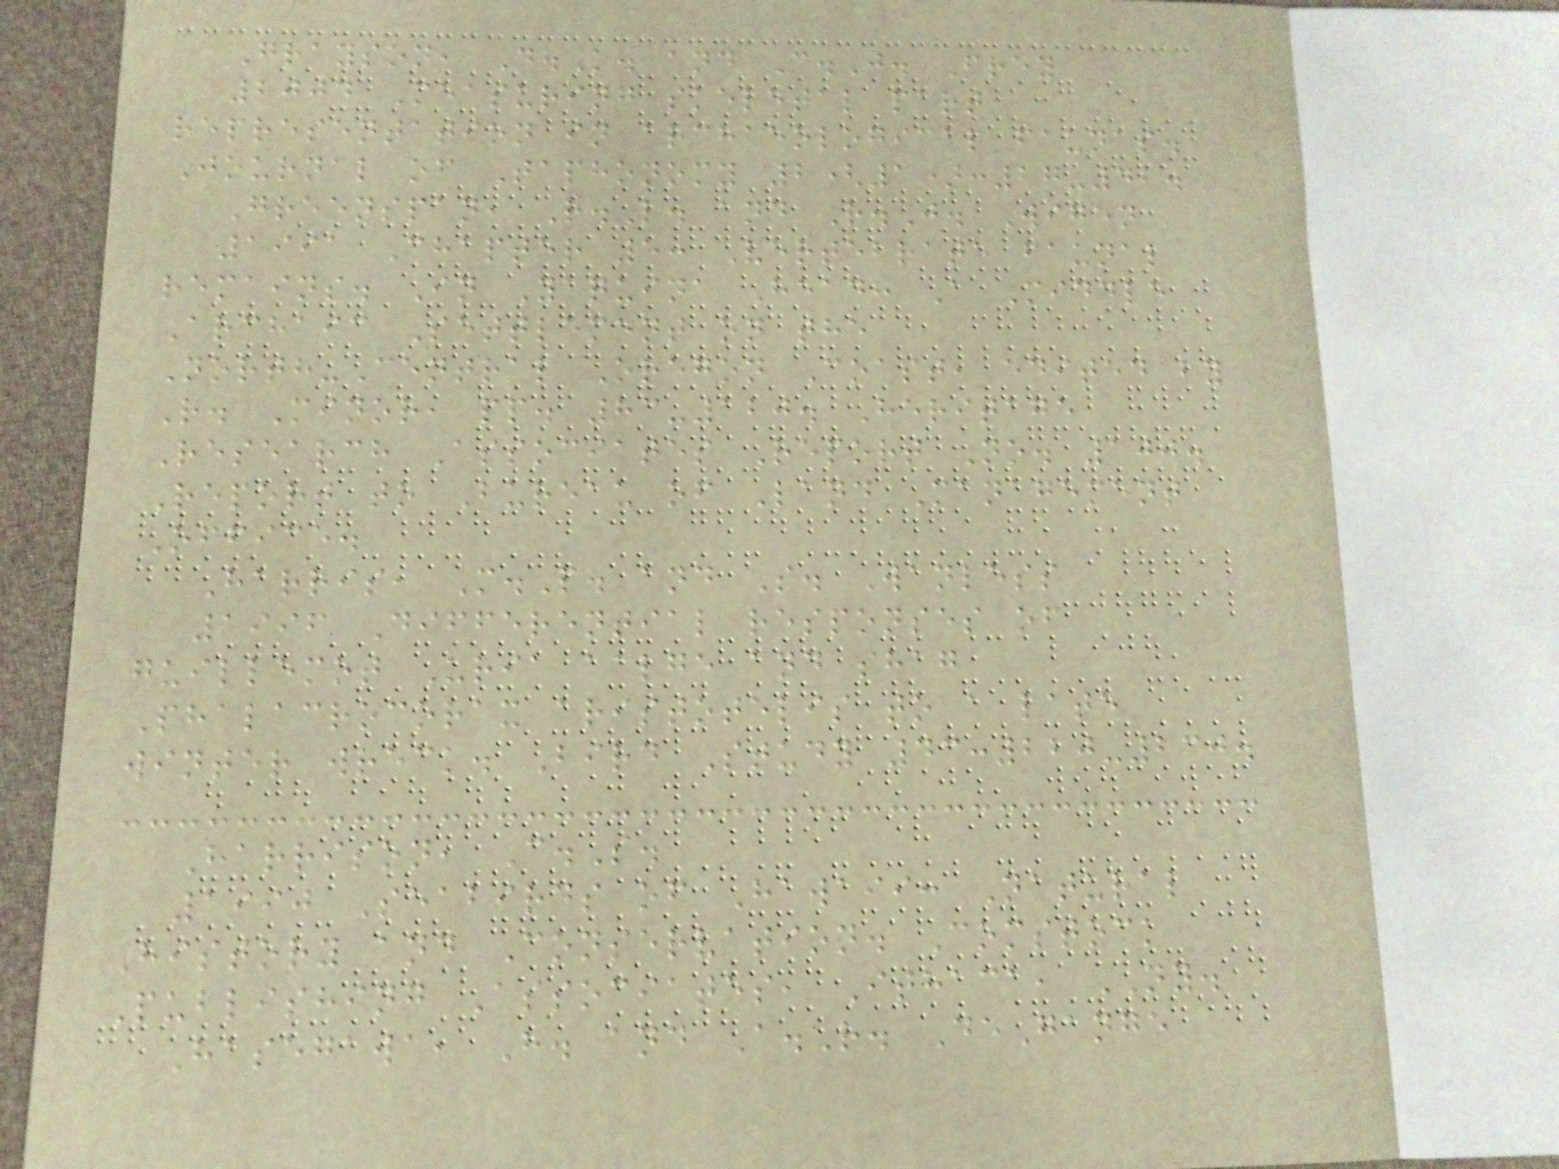Grayson, D.K. and C.J. Frey
2004 Measuring skeletal part
representation in archaeological faunas.
Journal of Taphonomy 2(1):27-42.
Greenspan, R.L. and R.J. Wigen
1991 Chapter 5: Vertebrate faunal
remains. In Yaquina Head: A Middle
Archaic Settlement on the
North-Central Oregon Coast, edited by
R. Minor, pp. 83-120. Heritage
Research Associates Report No. 100.
Report to Bureau of Land Management
Office.
Harris, M.P. and S. Wanless
1996 Differential responses of
guillemot Uria aalge and shag
Phalacrocorax aristotelis to a late
winter wreck. Bird Study 43:220-230.
Harrison, C.S.
1990 Seabirds of Hawaii: Natural
History and Conservation. Comstock
Publishing Associates, Ithaca, NY.
Hasegawa, H. and A.R. DeGange
